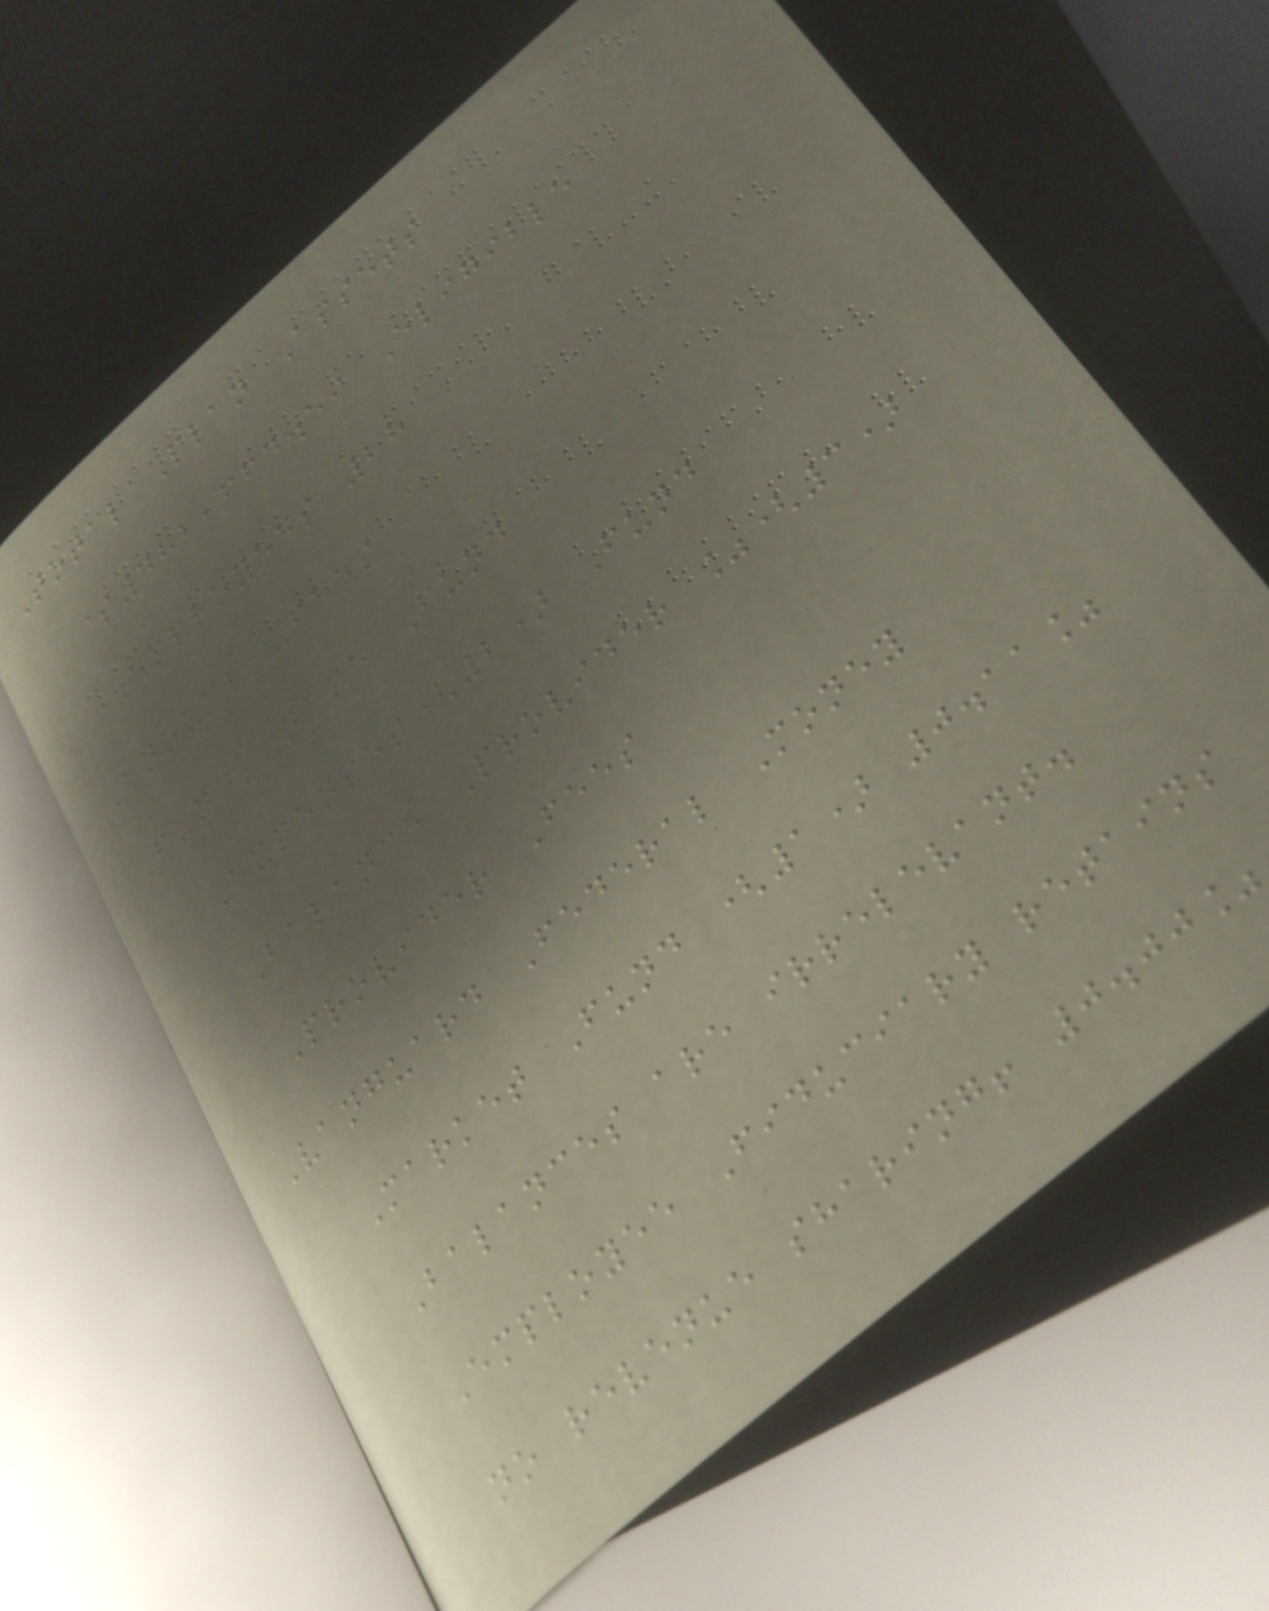Total Plan Assets
$482,664.59 Eligible
Employees 28
Annual Fees
Fund Name Fund
Expenses(2) Fund
Balance Provider %(3)
Provider Fees
Vanguard Federal Money
Market Fund (1) 0.11%
Balances are irrelevant.
Employee Fiduciary retains
no revenue sharing! 0.00%
